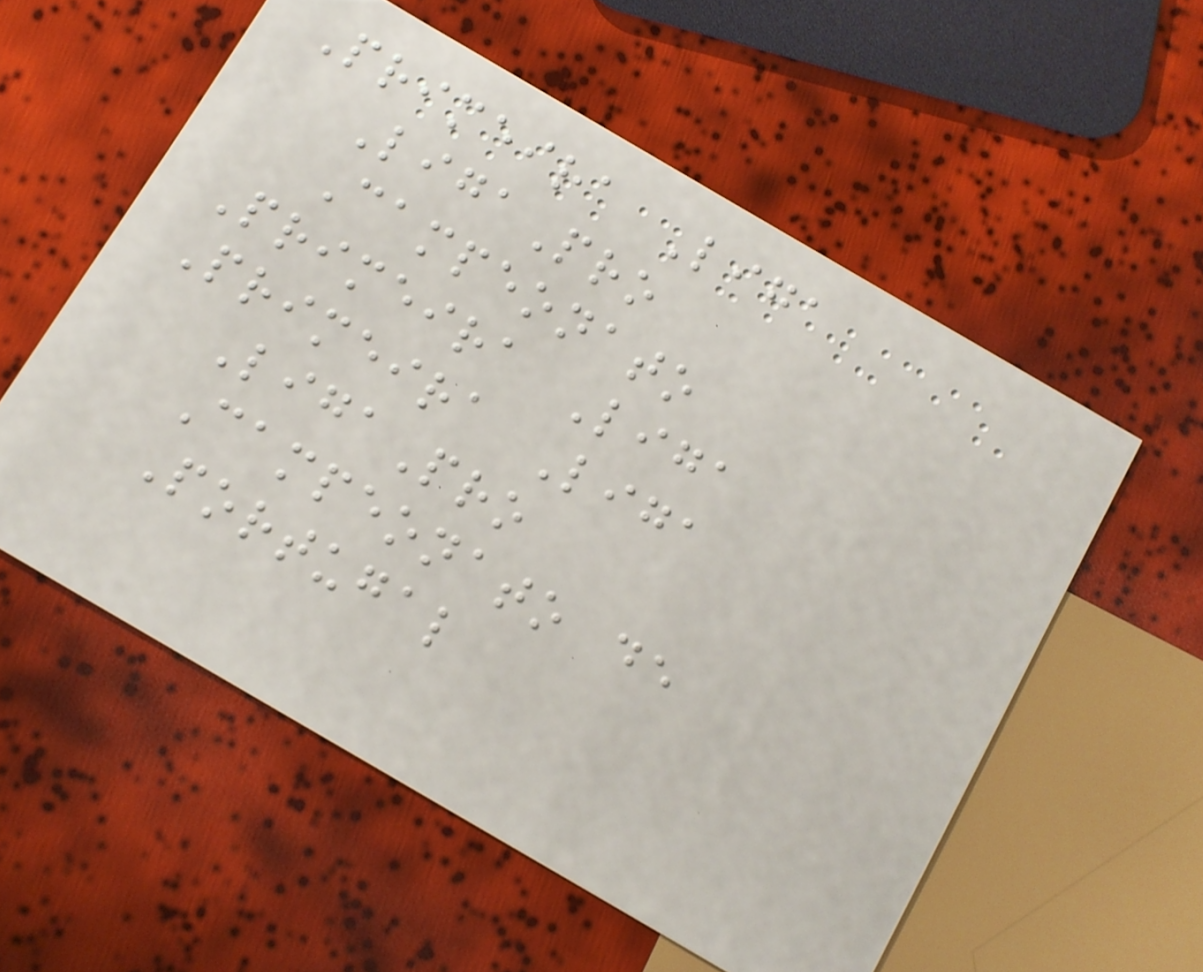Primeira Liga
LigaPro
Campeonato
Primeira Liga
Primeira Liga
LigaPro
Campeonato de
Portugal
